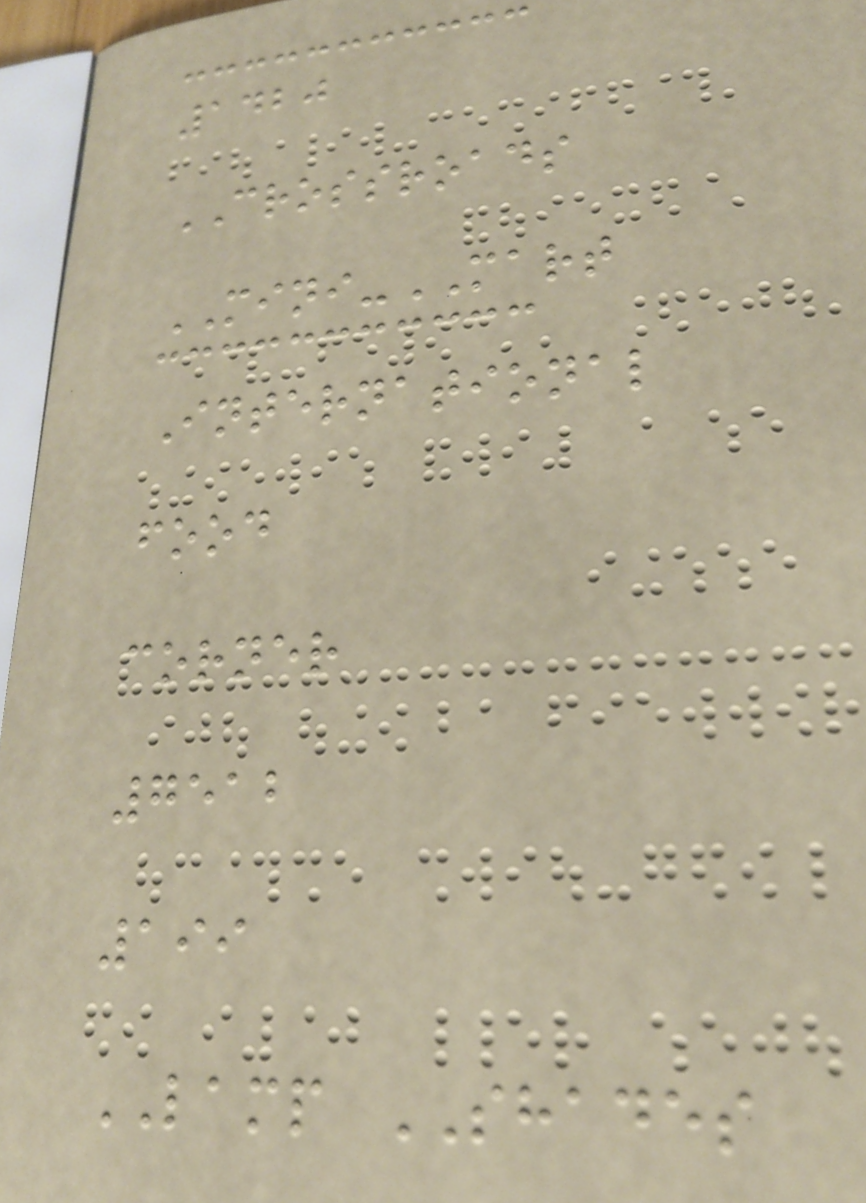1420
CROSSROADS
MINI-MART
International
food
corner
7512
199
LAMP SHADES
